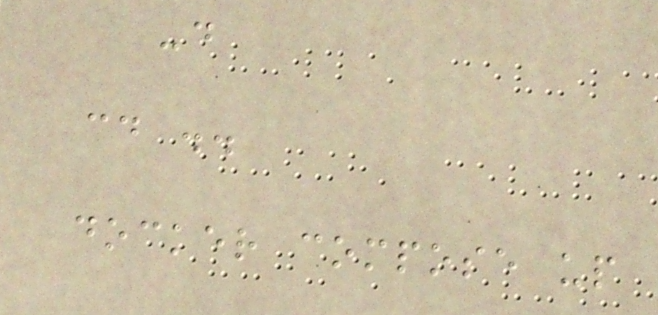-d
cd ..
docker compose up
